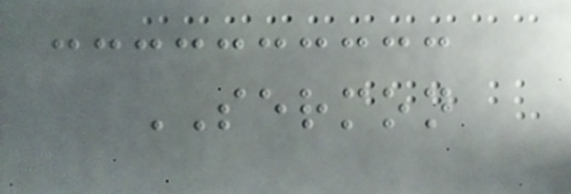SERMON
